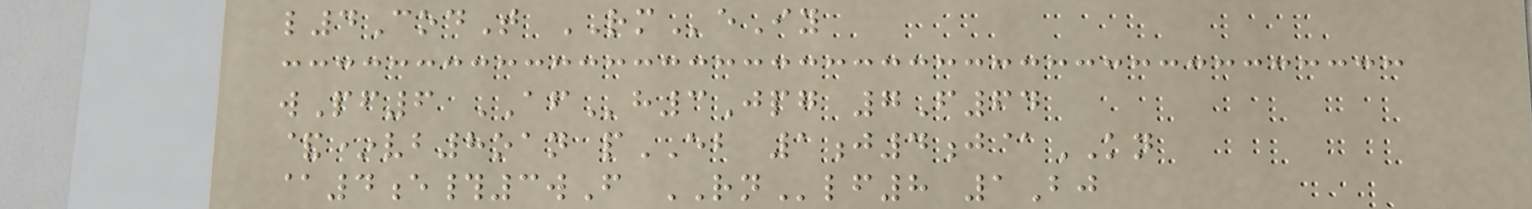l4CodT RMeIy
wPf6 AFh3Jpg 7F64
&*vb8oan pEB 1j4j@KN
@4e#3wF RNlf8 1Bj
